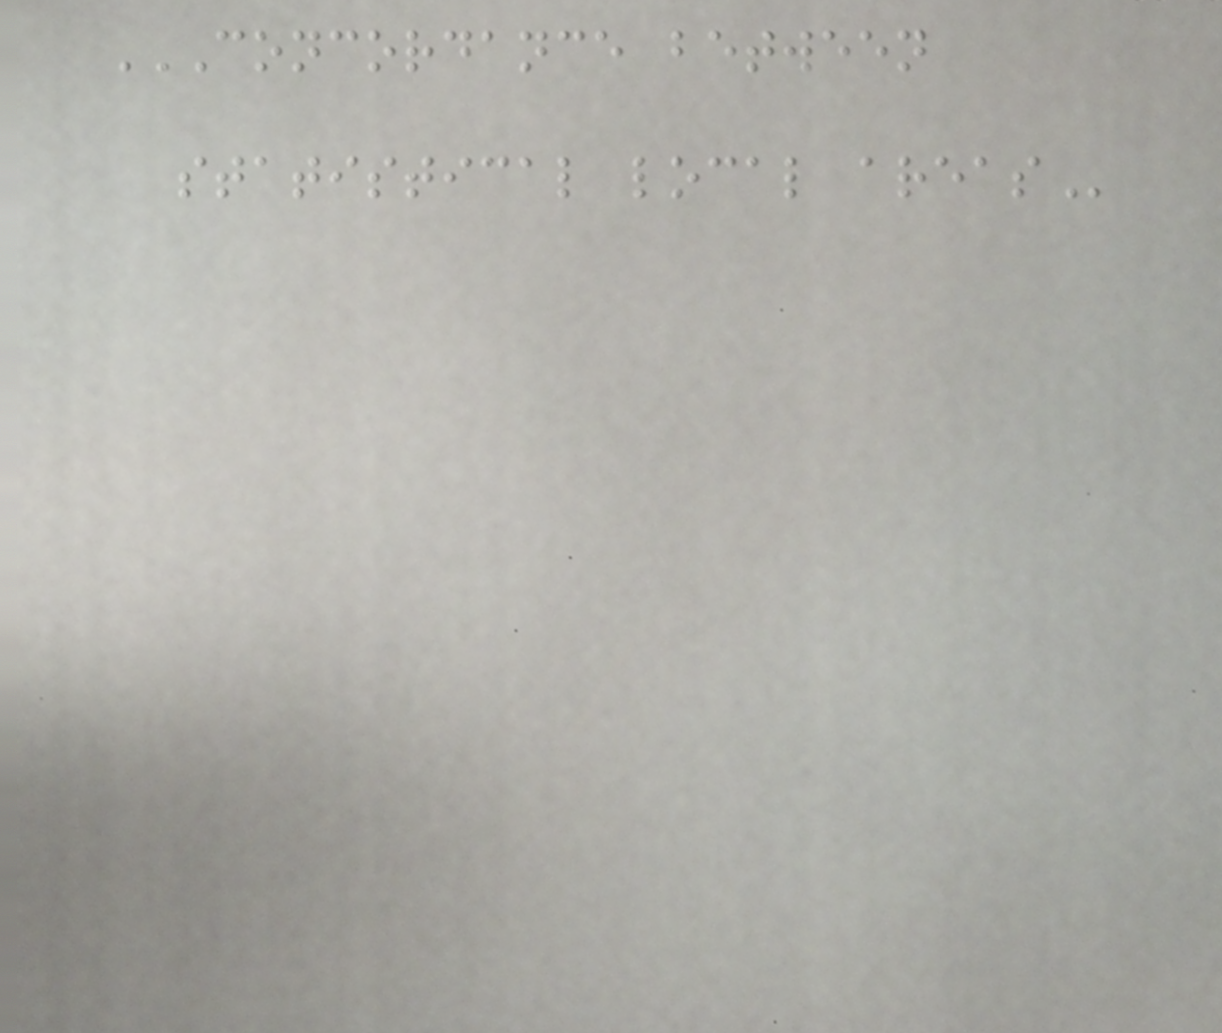CONCORDANCE BETWEEN
STATISTICAL LOCAL AREAS
